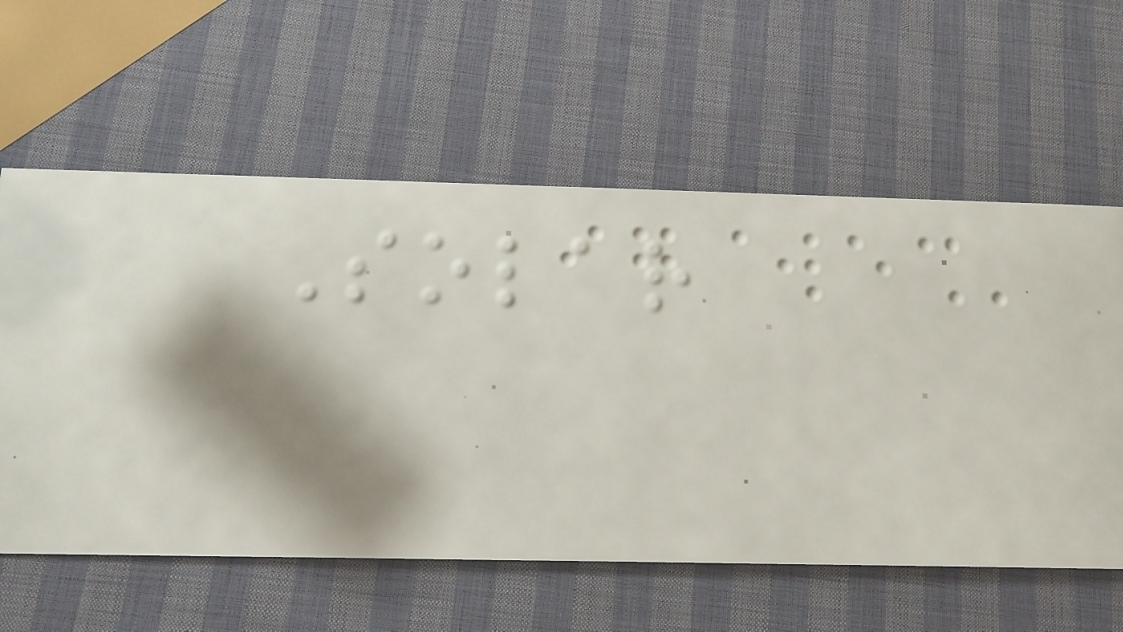Solar
